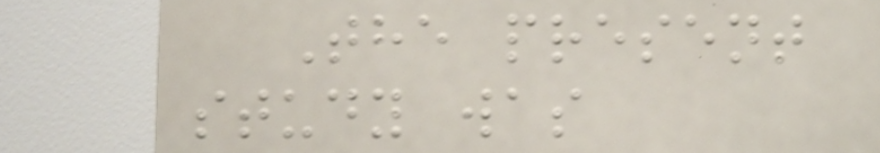The present
study was
